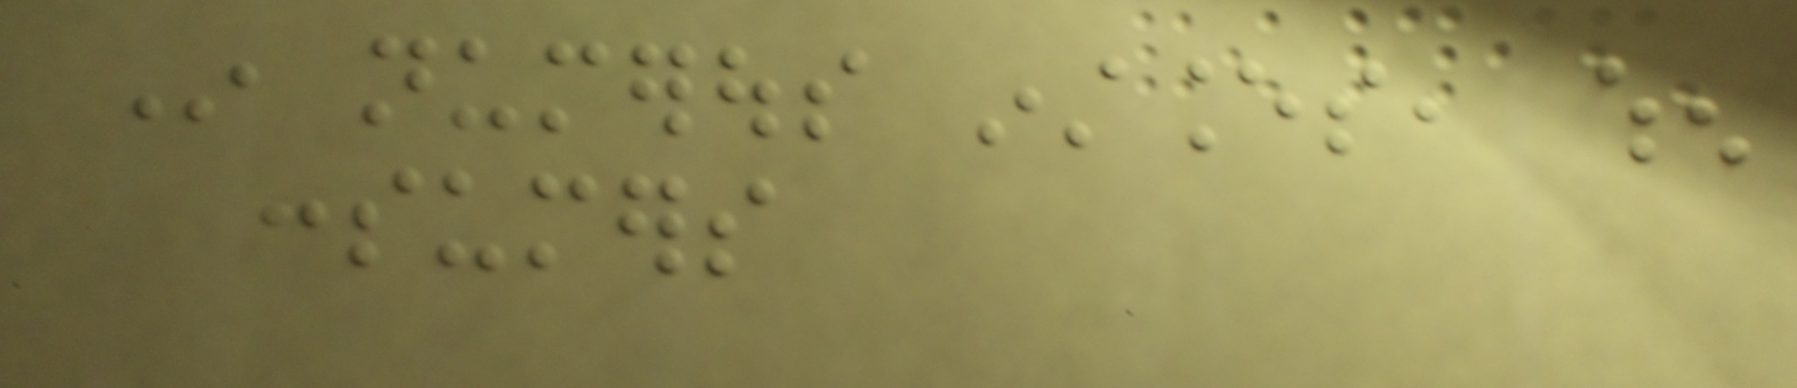In numerous instances, when
consumers
